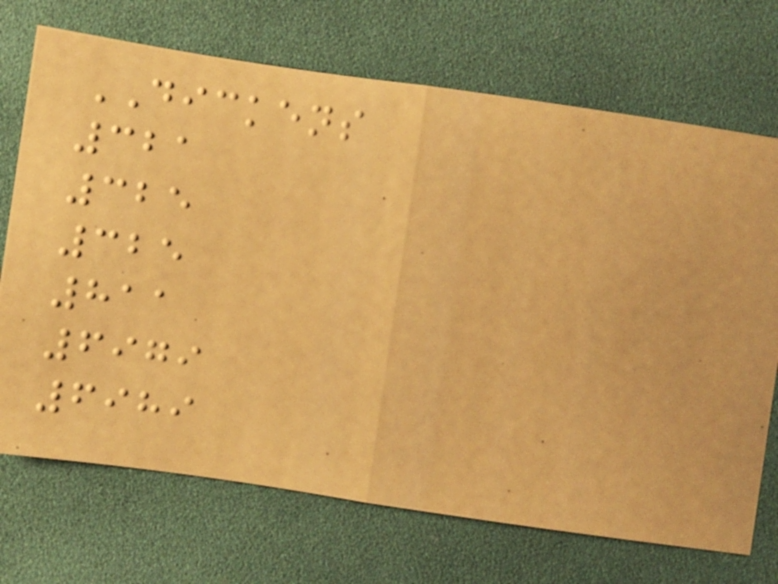DICKENS
321
325
325
811
6979
6989
